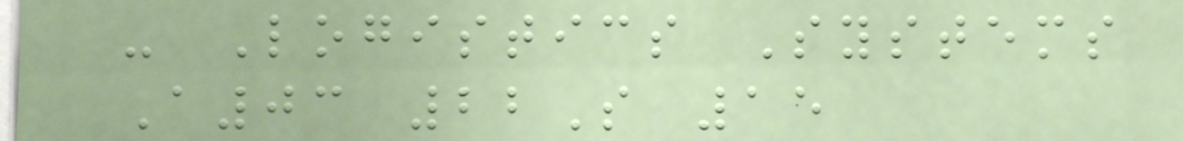- Logistics Systems
A03 22S 15
